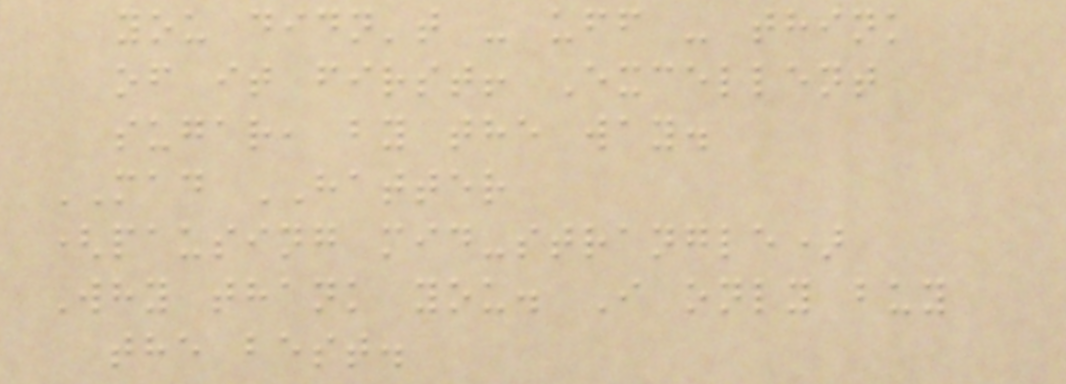you didn't - uff - think
of it first! Excellent
sugar, by the way.
MAD HATTER
(pausing mid-strangle)
Why thank you. I only buy
the best.
